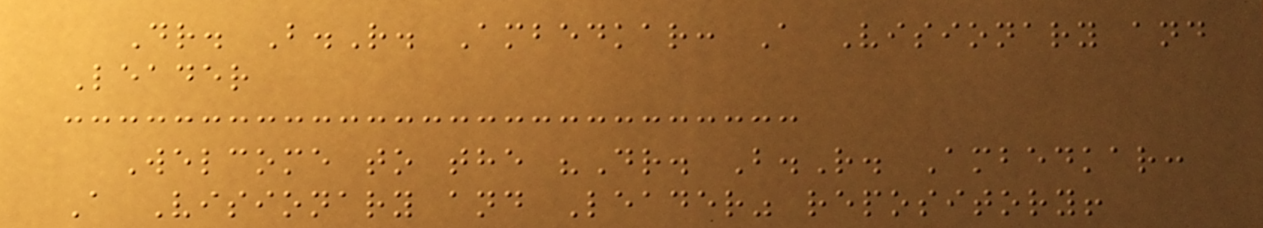Dr. B.R. Ambedkar: A Visionary and
Leader
Welcome to the "Dr. B.R. Ambedkar:
A Visionary and Leader" repository!
